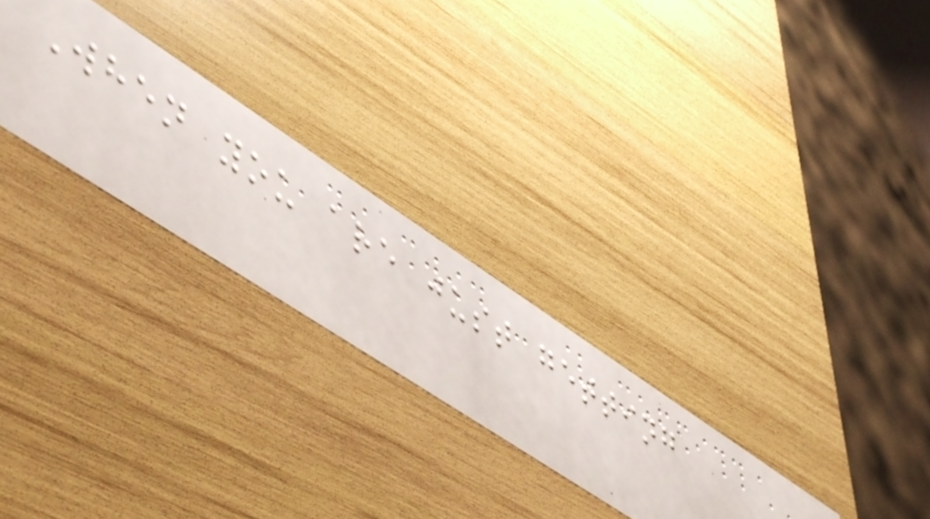When you are just getting
